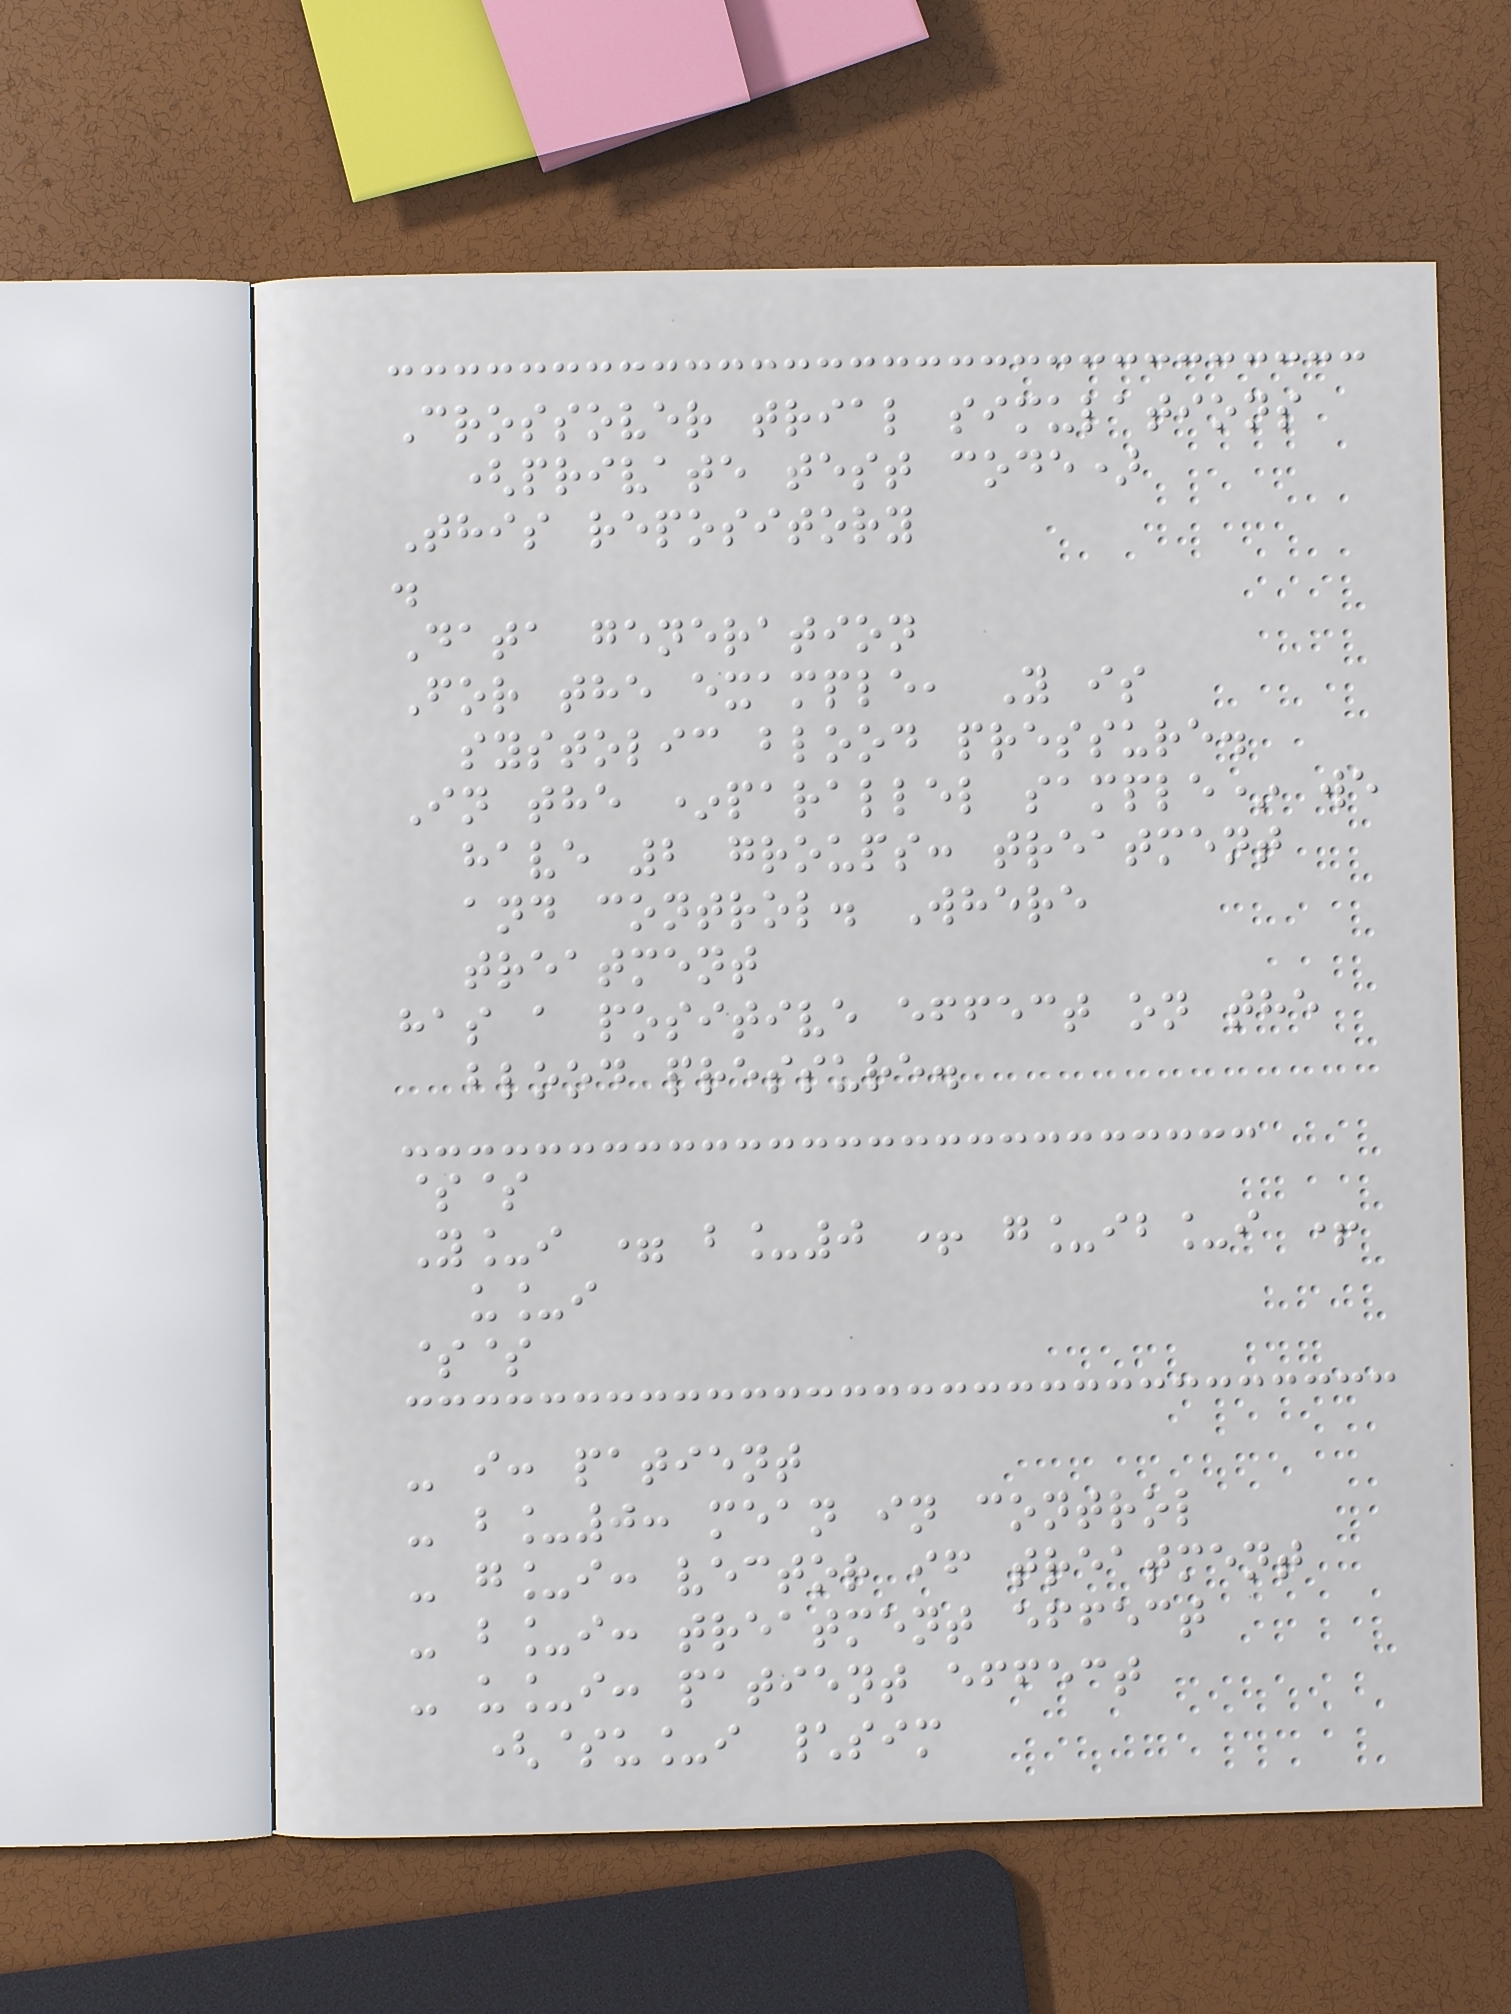Crossover trial simulations
(private test code)
This repository
.
Data generation
For the example, Y is
systolic blood pressure.
In the *parallel sample* we
have 2 groups: treatment
and control. Where
treatment
has a positive effect on the
blood pressure.
$$
Y_i = b_0 + g_ib_i +
u_i
$$
- i: patient
- b_0: mean in control
- g_i: vector if treatment
- b_i: treatment effect
- u_i: patient effect
($u_i \sim
